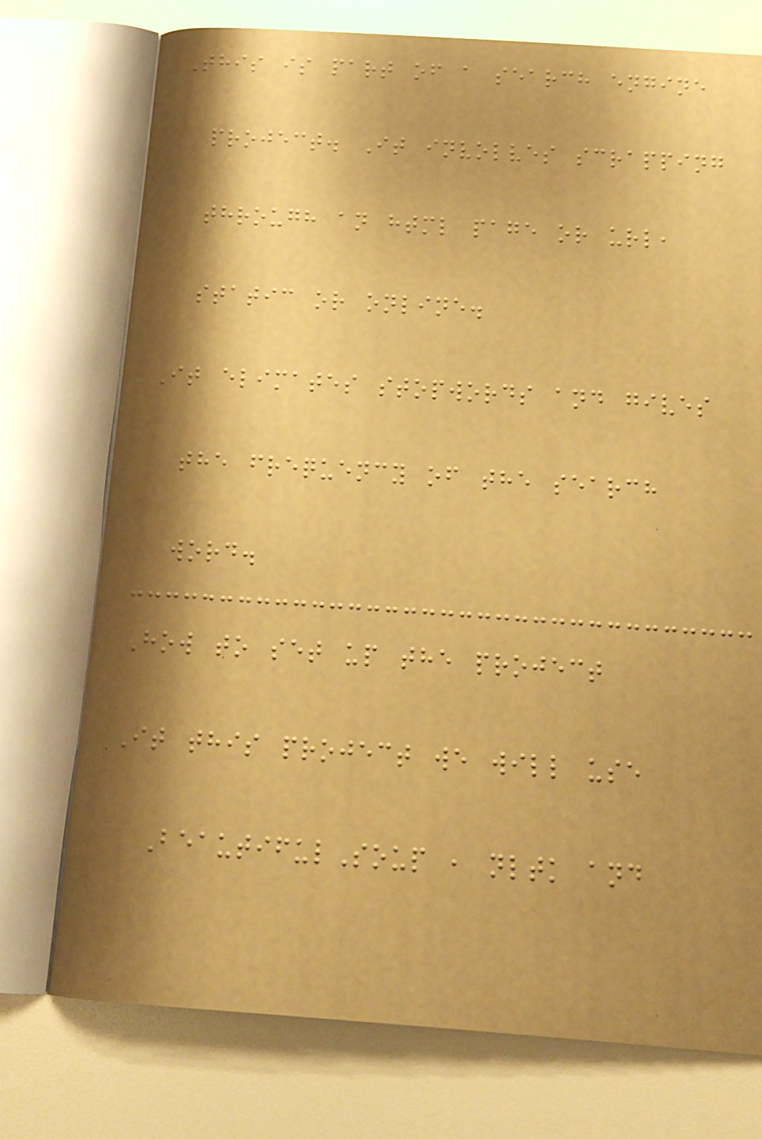This is part of a search engine
project. It involves scrapping
through an html page or url,
static or online.
It elimates stopwords and gives
the frequency of the search
word.
How to set up the project
It this project we will use
BeautifulSoup , nltk and
